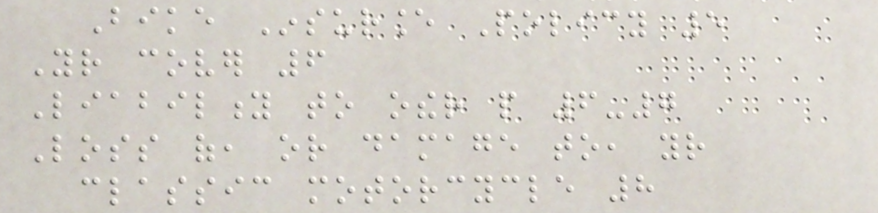Bike Insurance Policy 5
Your cover 6
Liability to other people 6-7
Loss of, or damage to, your
classic motorcycle 8
